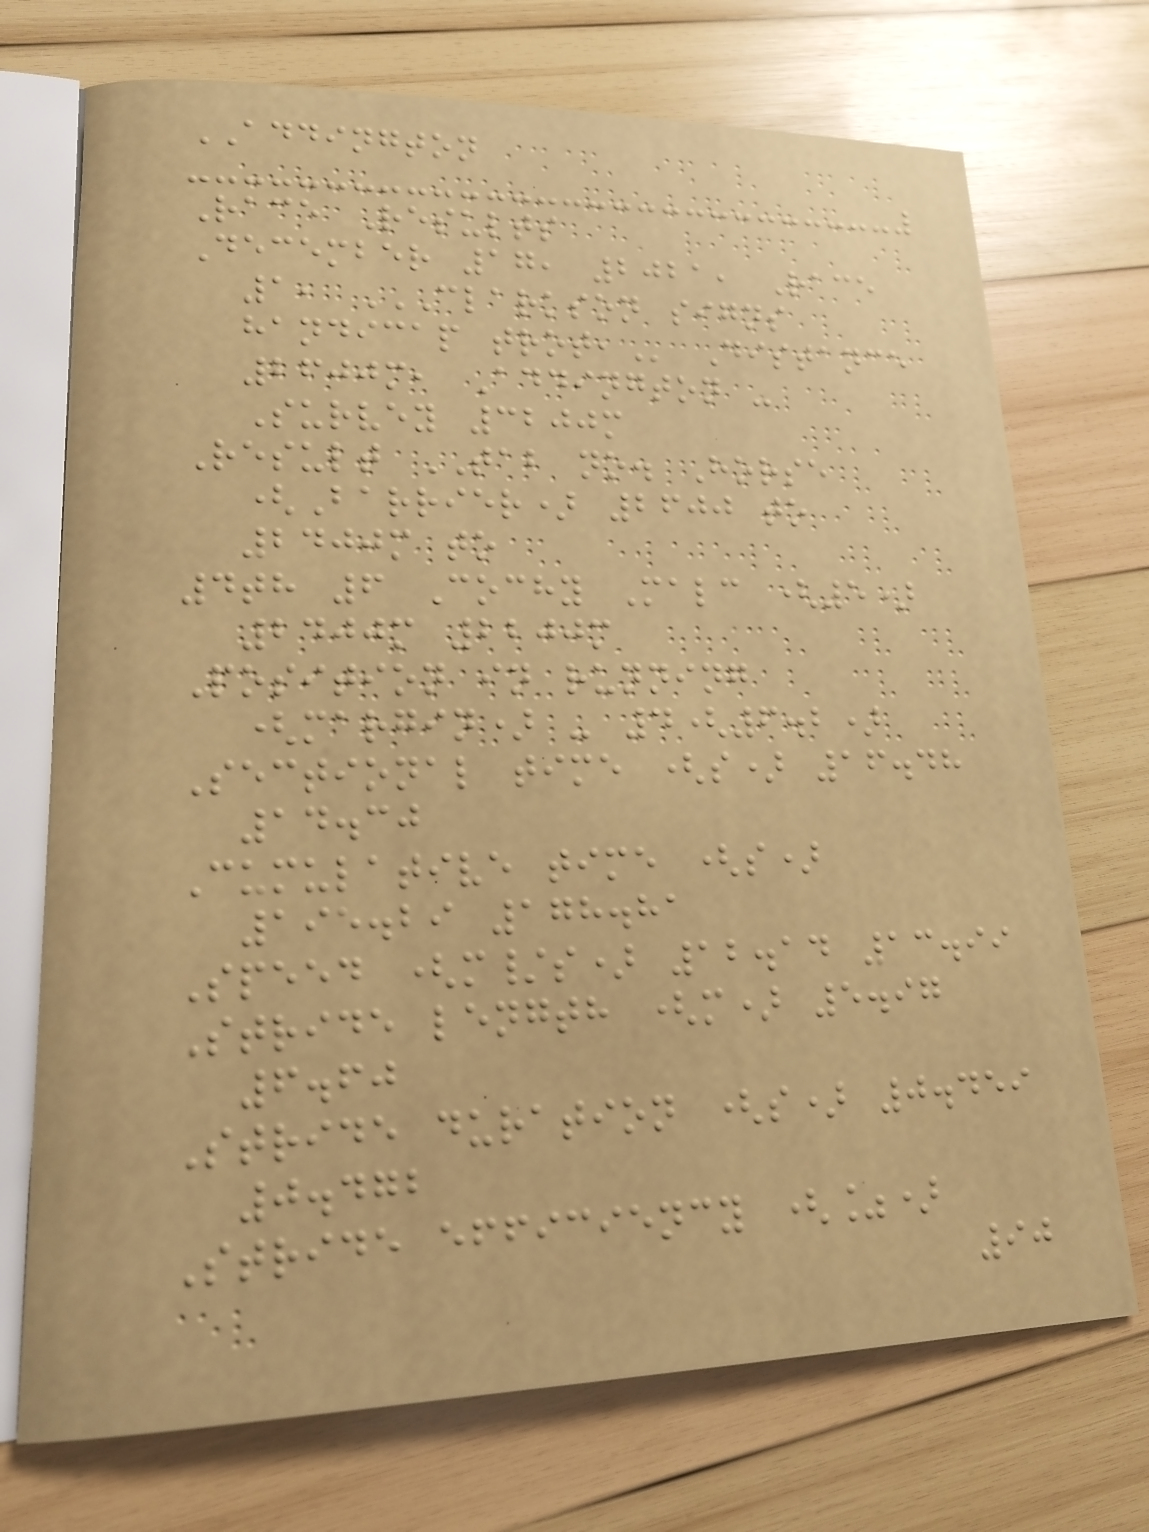ADDINGTON
Race Results
December 17, 2021, Race
1, CLARKSON SIGNS
HANDICAP TROT, Distance
2600m, Addington -
Survey 3200m
Result TAB no. Horse
(Barrier) 2600 to
2400m to
4th 6 Cochy Malc (5)
2400m 2200m
Position in running
(margin) - 4(6.2)
Sectional time (s) 16.48
14.30
Cumulative time (s)
195.29 178.81
Speed (m/s) 12.14 13.99
Stride length (m) 5.97
6.60
Stride duration (s) 0.459
0.472
Stride efficiency (%)
90
